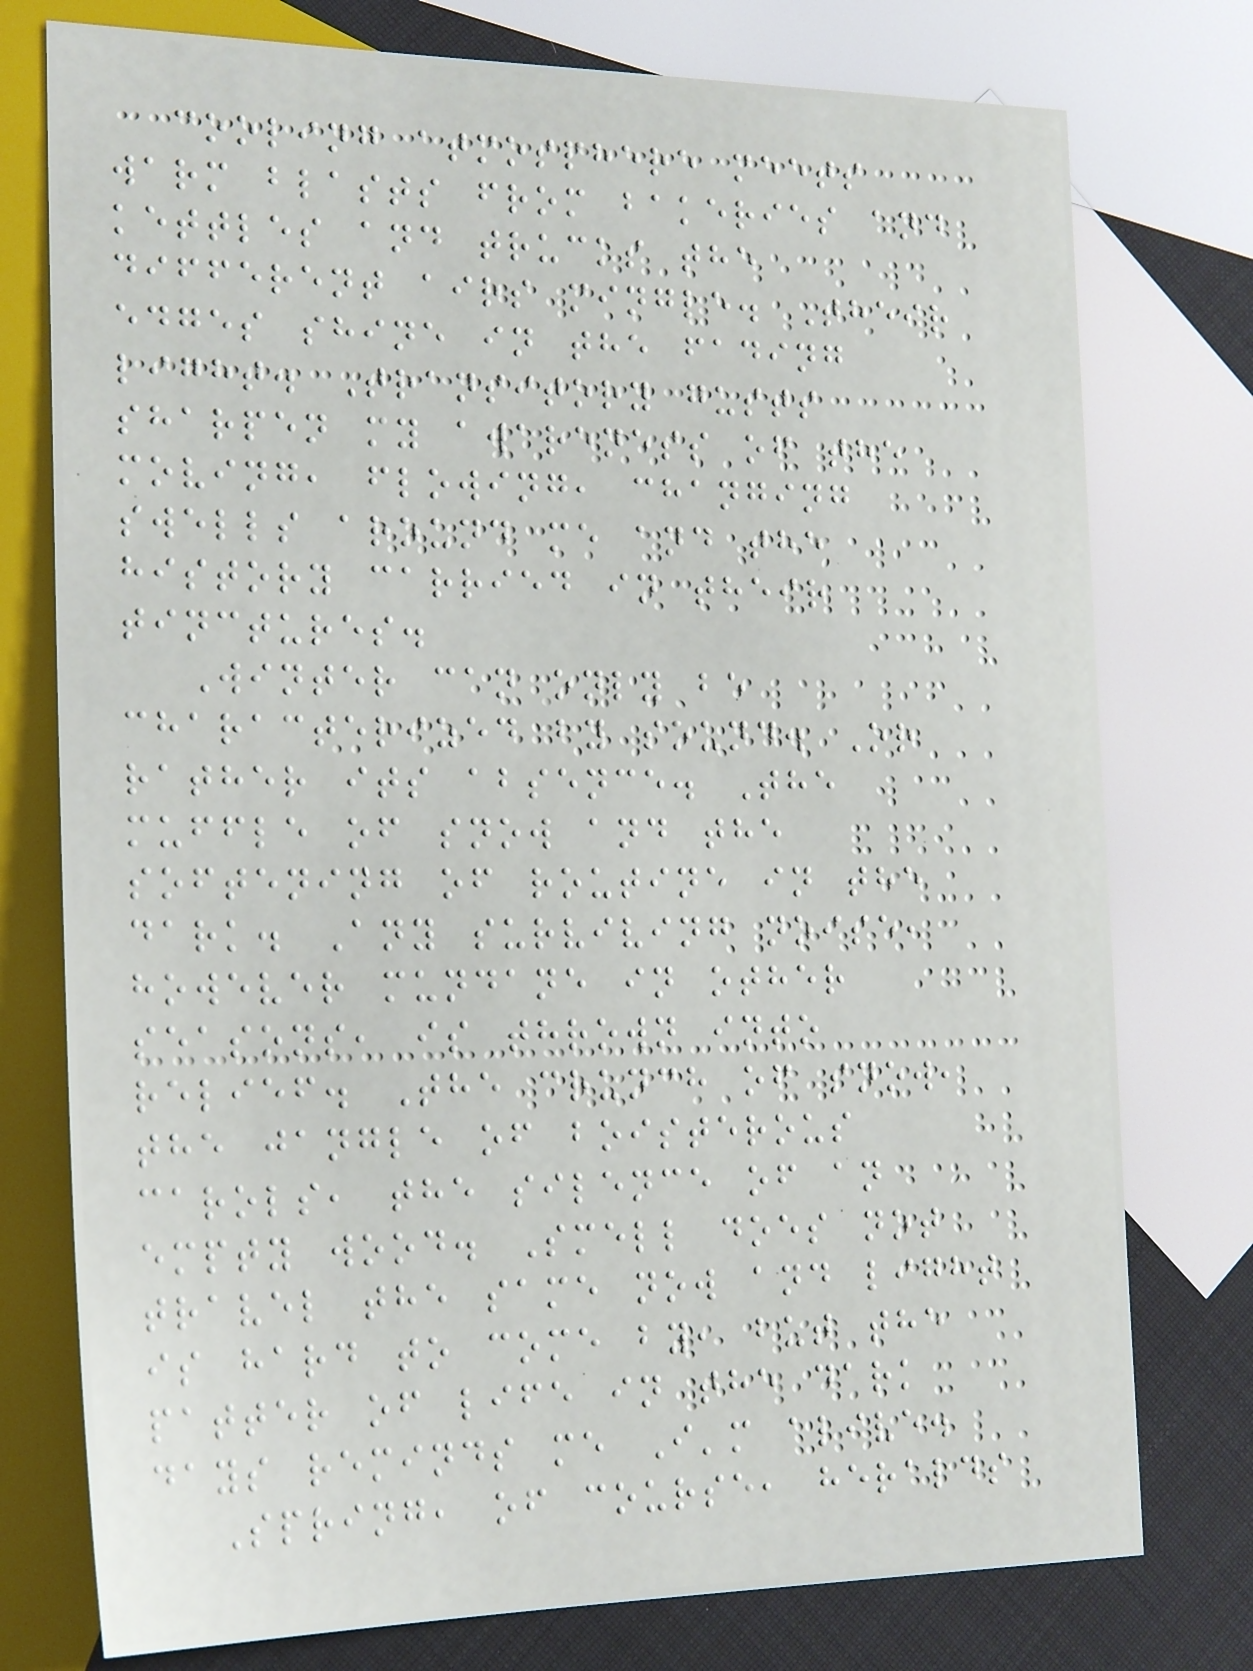cooling atmosphere meets
warm blasts from bakeries and
kettles and trucks the
different airs mingle. Their
edges shine in the fading
light. Transitory gusts
sharpen my awareness of the
moving, flowing, changing
swells around me and the
history carried in their
tinctures.
Winter can only be
characterized by sound. Or
rather its absence. The
muffle of snow and the
softening of routine in the
dark. Any surviving noise,
however mundane in other
seasons, is thrown into
relief. The crunch of snow,
the jangle of boisterous
carols, the silence of an
empty wood. Smell does not
travel the same now and light
is hard to come by, but the
patter of life in the dark
days reminds me I'm alive.
Spring, of course, heralds
